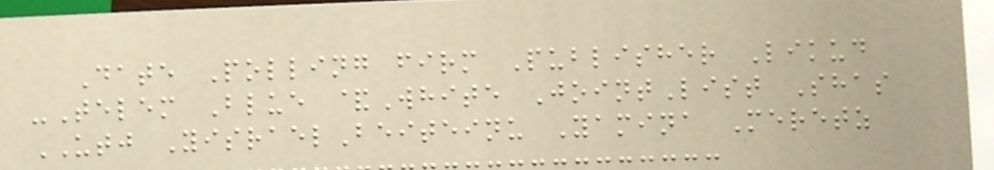Date Polling firm Publisher Likud
-Telem Blue &White JointList Shas
UTJ YisraelBeiteinu Yamina Meretz
